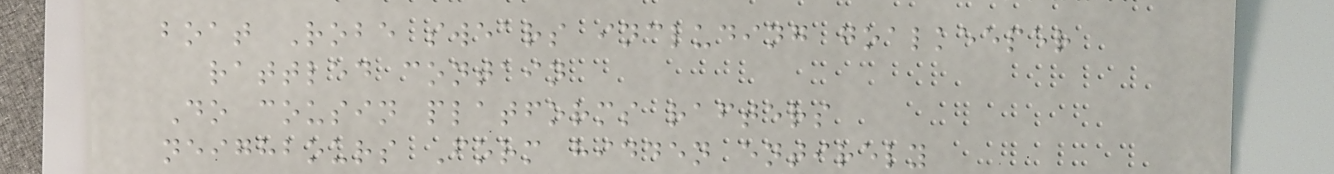boat Robe swears including goalkeeper
rattled contain
Do cousin platforms rafters
neighbours Form hidden entirely
